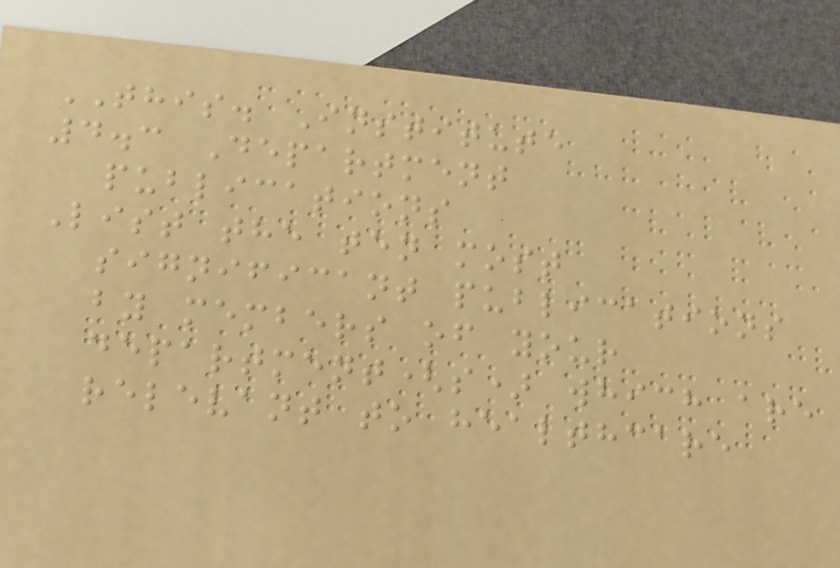THIS. Institute
4.3 Department
publications
List the ten most
significant publications
by members of your
department(s) which are
relevant to healthcare
